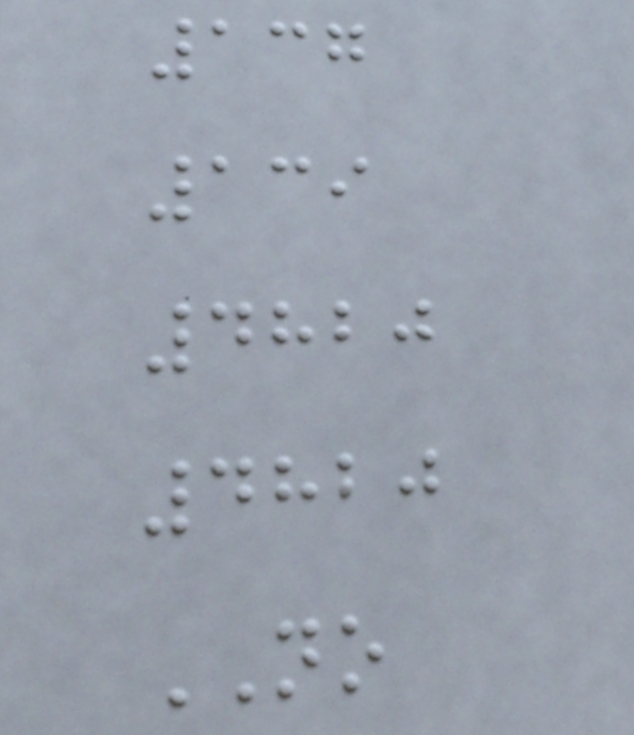137
139
4820
4820
NO
